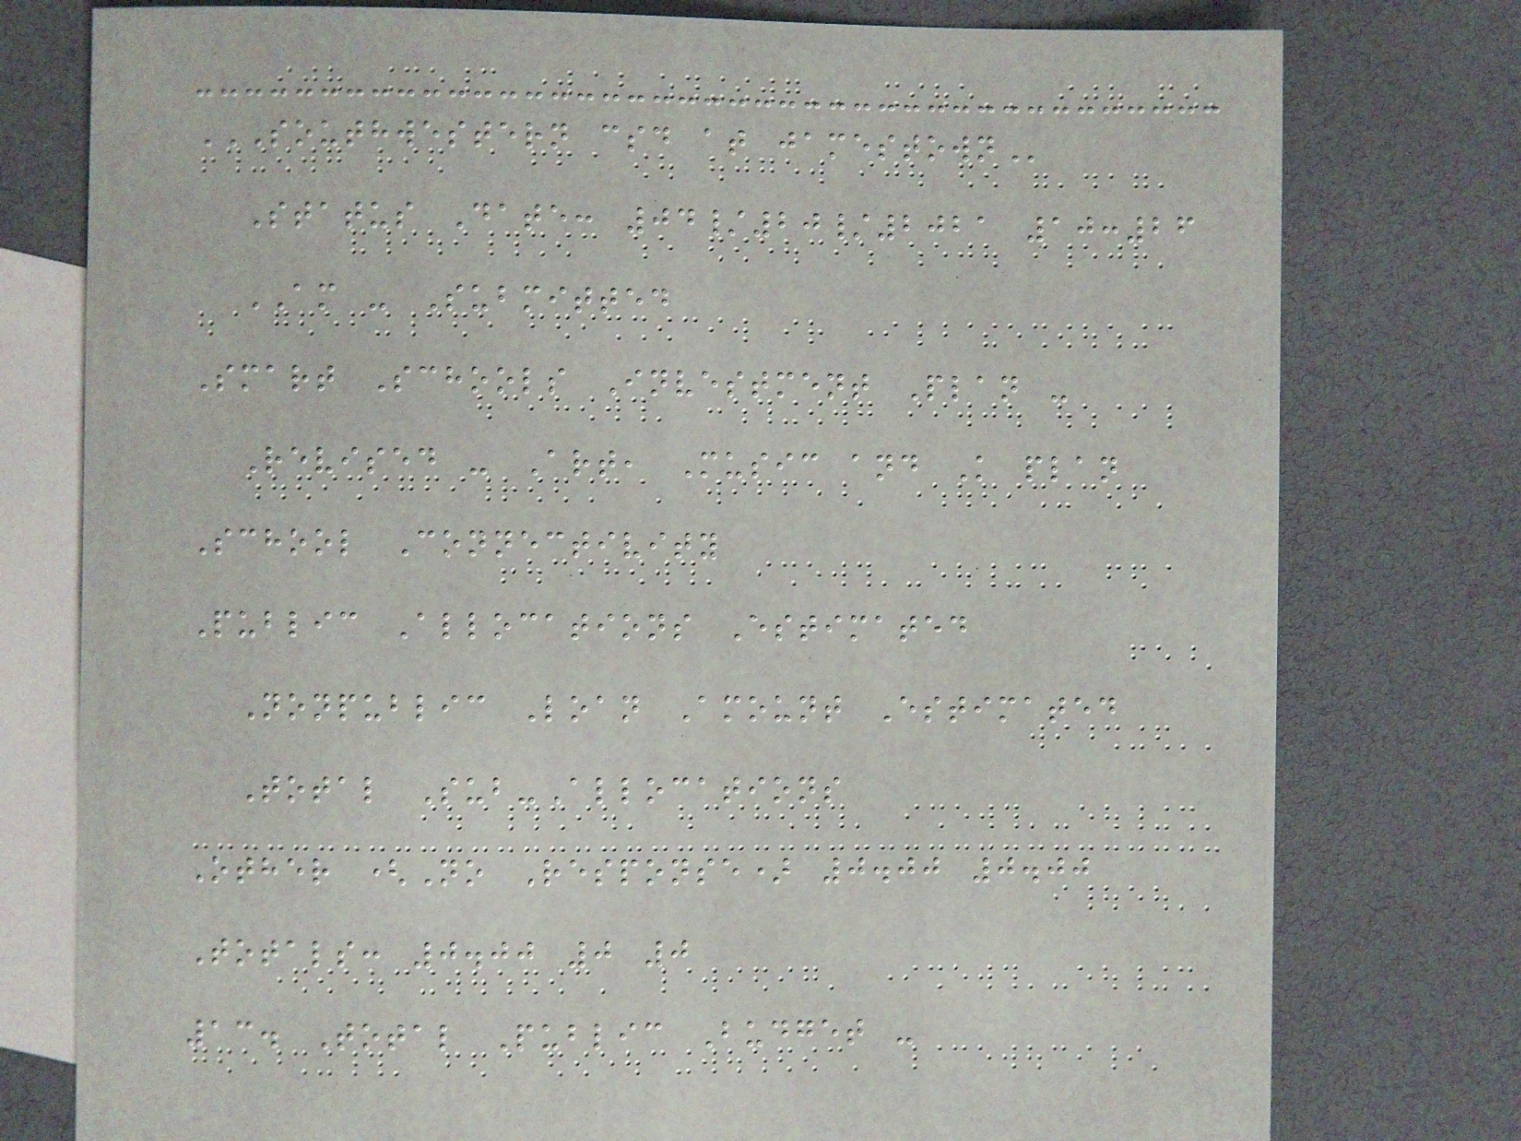SOUTHWESTERN CSD AT JAMESTOWN
Status Date: 04/20/2021 10:26
AM - Submitted
Smart Schools Investment Plan -
Revised - Art, Music and K plan
School Connectivity
Public Allocations Estimated
Nonpublic Loan Amount Estimated
Total Sub-Allocations
Other (No Response) 0.00 0.00
Totals: 0.00 0 0
13. Total Public Budget -
